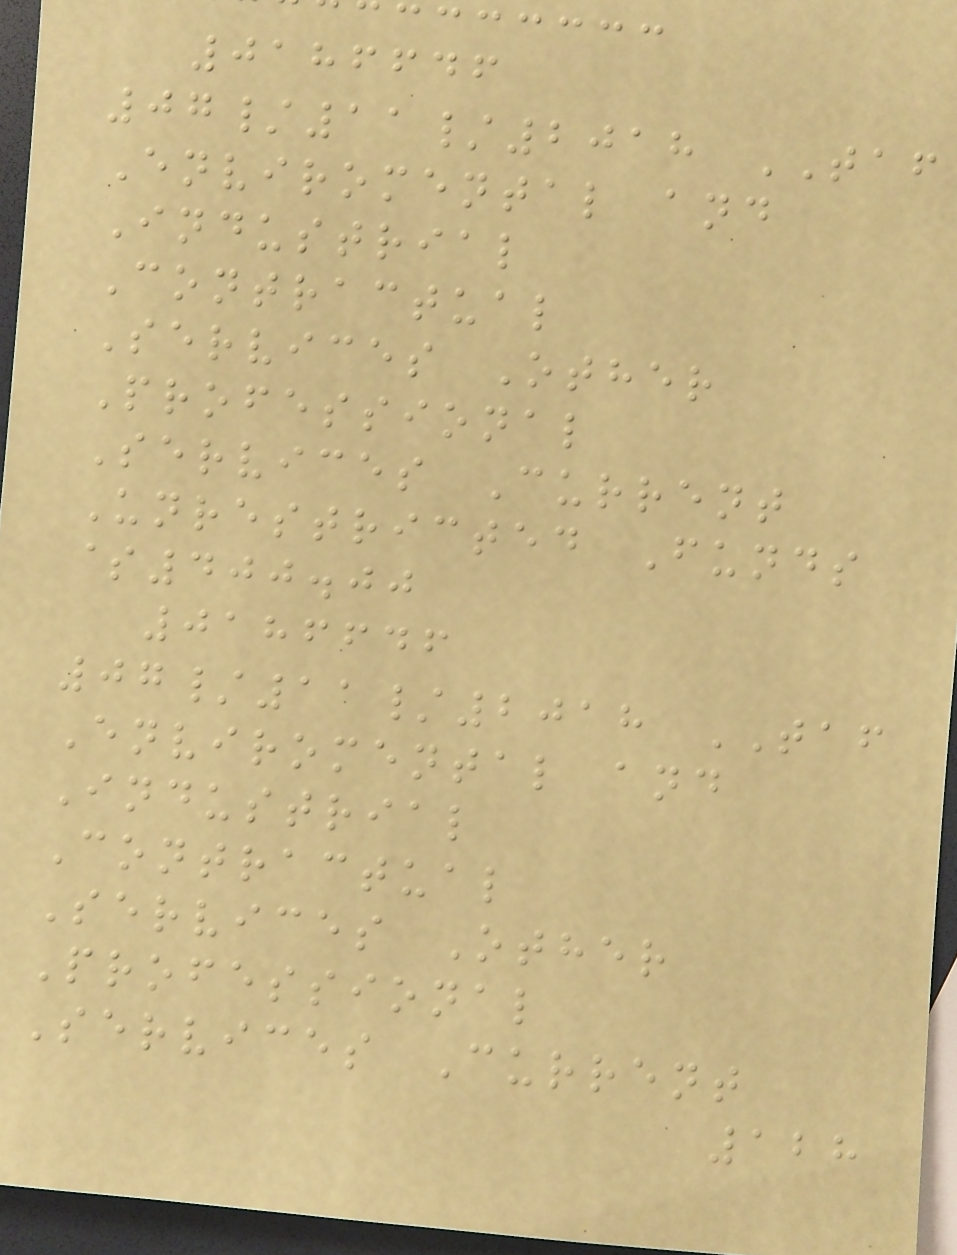0186646
07/11/2018 TAF
Enviromental and
Industrial
Contractual
Services Other
Professional
Services Current
Unrestricted Funds
$400.00
0186646
07/11/2018 TAF
Enviromental and
Industrial
Contractual
Services Other
Professional
Services Current
128
